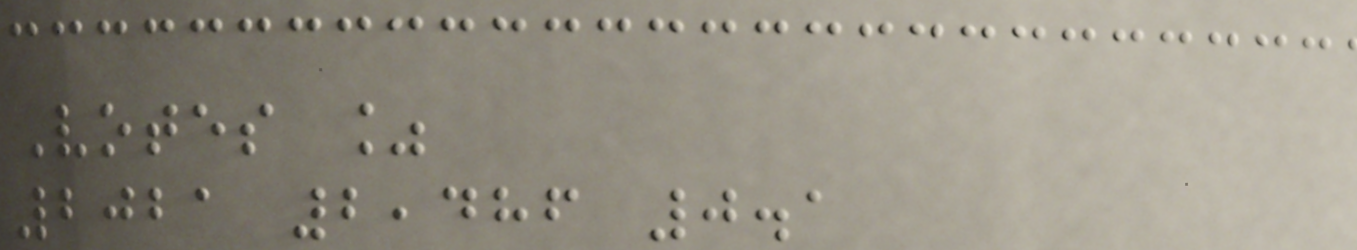Votes %
2021 2,486 0.1
